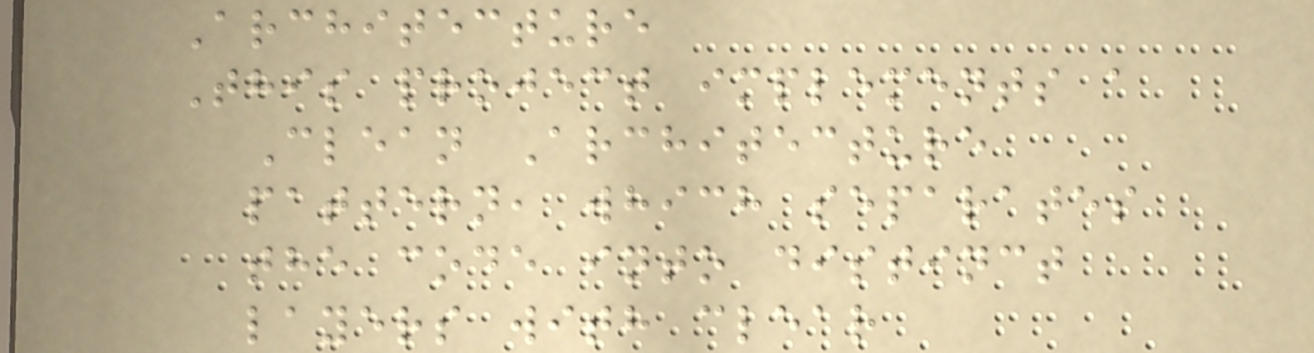Architecture
This project implements a
Clean Architecture
pattern, which separates
the code into distinct
layers with clear
